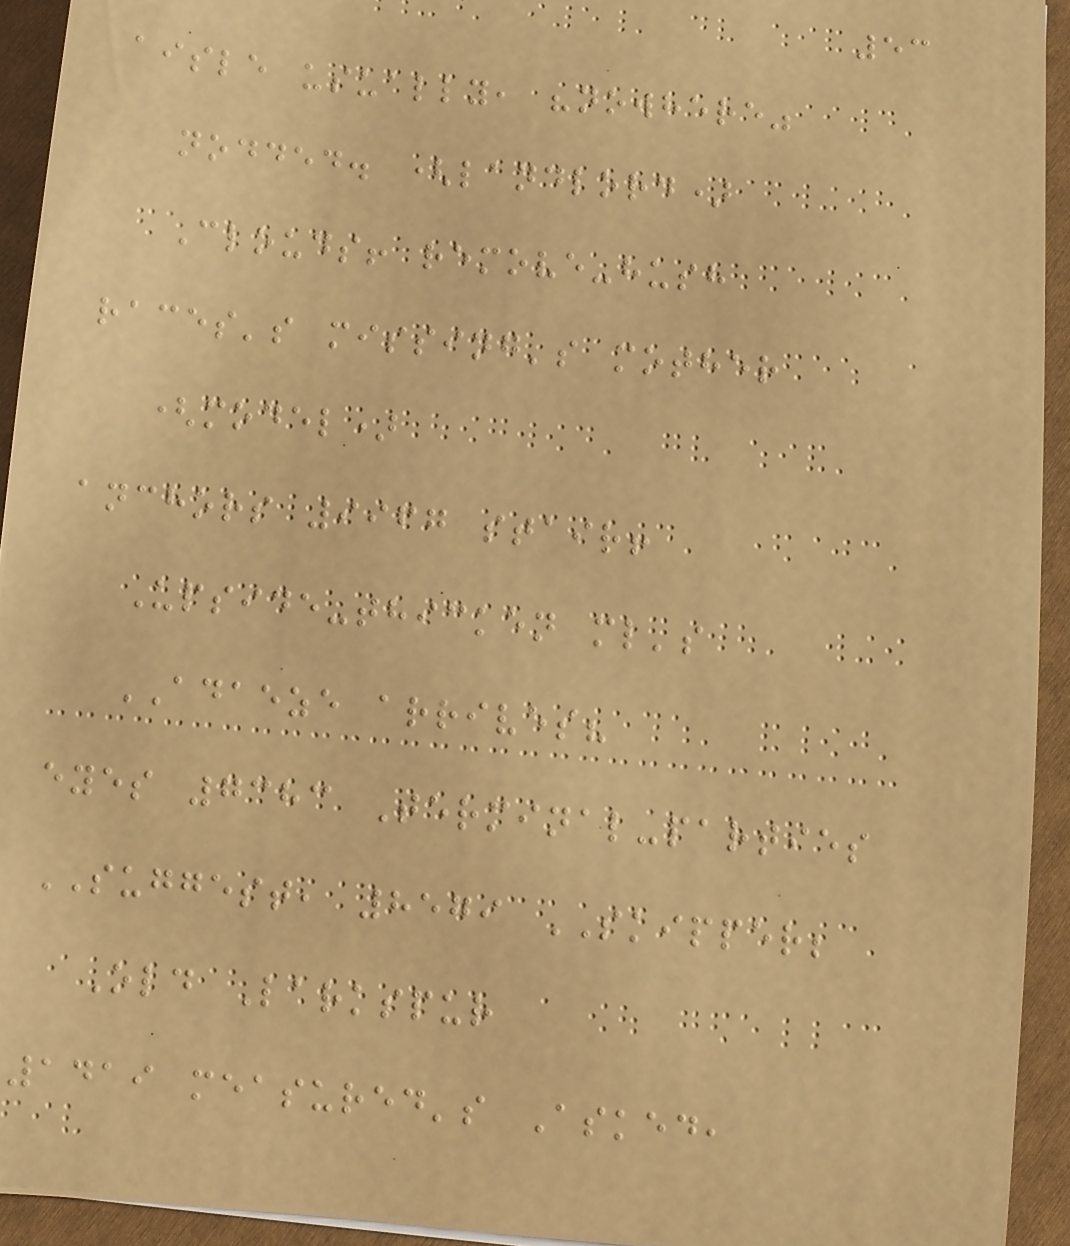53
aisle usually, "nowhere"
nodded. (landlord)
Clouds! remove-hush
races's missing's mother
(model)
anchors 9967 stair!
Upside-thicken ml's
ADAEZE arrives?
eyes 7383 Terminal-parties
SUGGEST, 8579 SKIPPER;
Old Larkspur
1419 measured's Asked,
